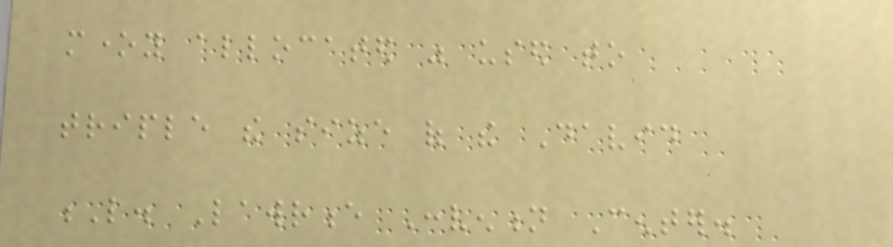money allocated was used to
triple the size of the David
L. Lawrence Convention Center.
